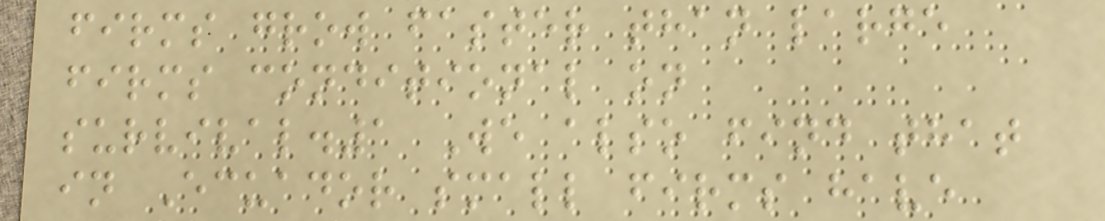firms grow faster than large
firms conditional on
survival.1 We also find that
in Ecuador small firms have
